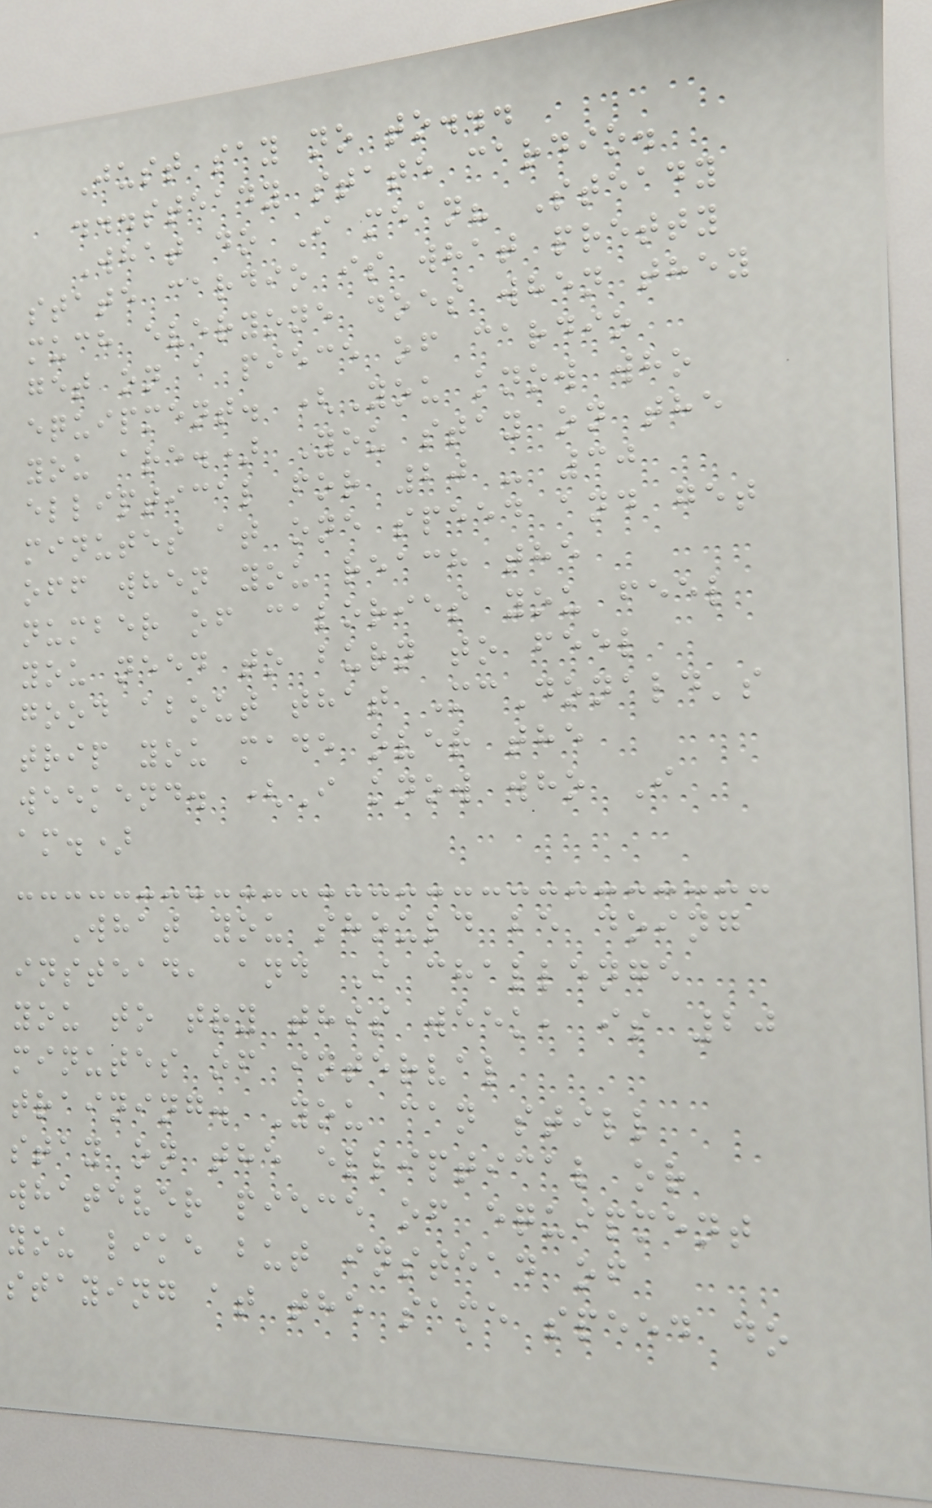Just say no to...
...steady state cardio.
What do I mean? Steady
state cardio is what pretty
much everyone does when they
get on a piece of cardio
equipment. (You know who
you are.) You stay on the
elliptical for 20 - 30
minutes at one speed and get
off when you reach the
number of calories you feel
you need to burn to feel
good about that McDonald's
trip you made over the
weekend. (I know who I
am.)
What you should be doing
instead, and I challenge
you to try this week, is 20
minutes of interval
training. You can still
stay on the elliptical or
whatever piece of equipment
you like but instead of
staying at the same speed do
